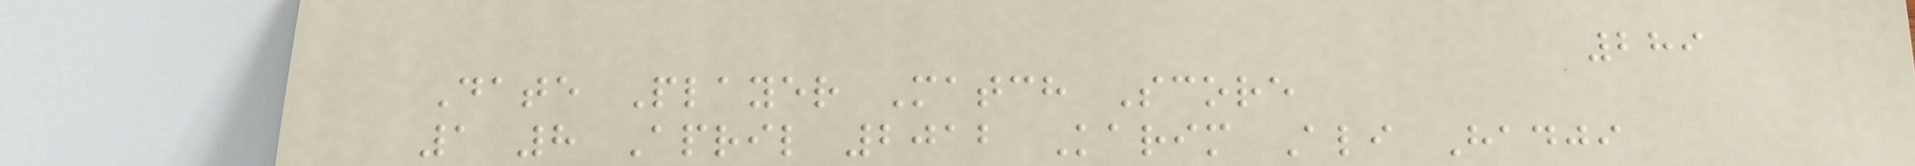289
Date Player Match Score
1 8 April 2012 Karim Ali Hadji
